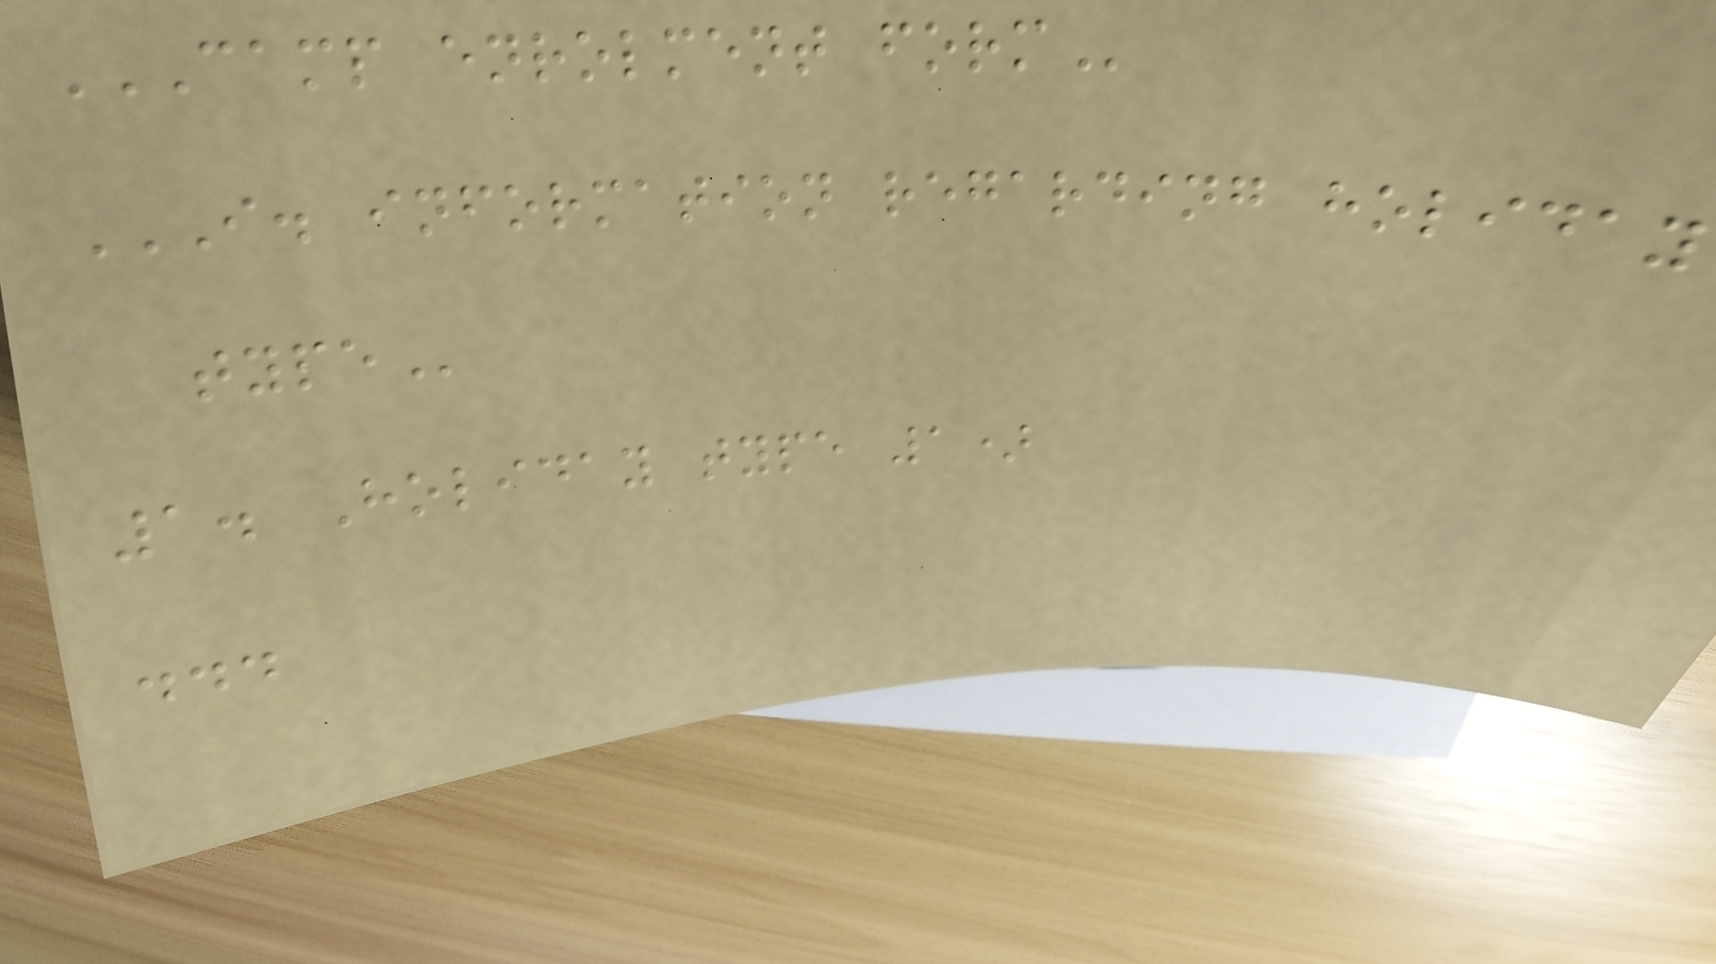CAMP ENROLMENT FORM
I. INFORMATION REGARDING HOLIDAY
TYPE
1. Holiday type 1)
...
